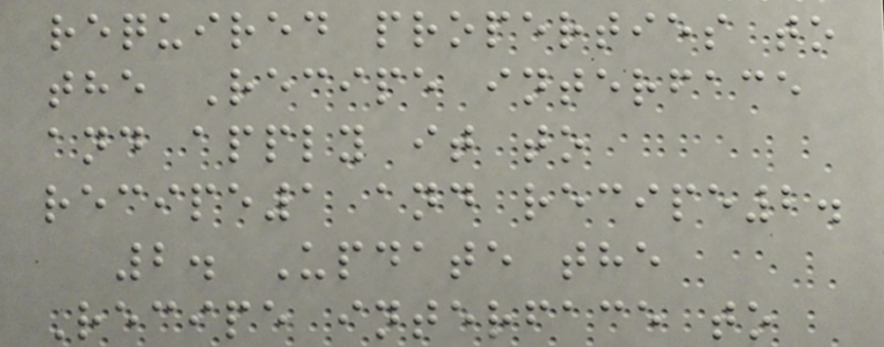required properties to
the Recipe interface
and apply it to
recipe1 and recipe2.
2. Update the
Recipe interface to
